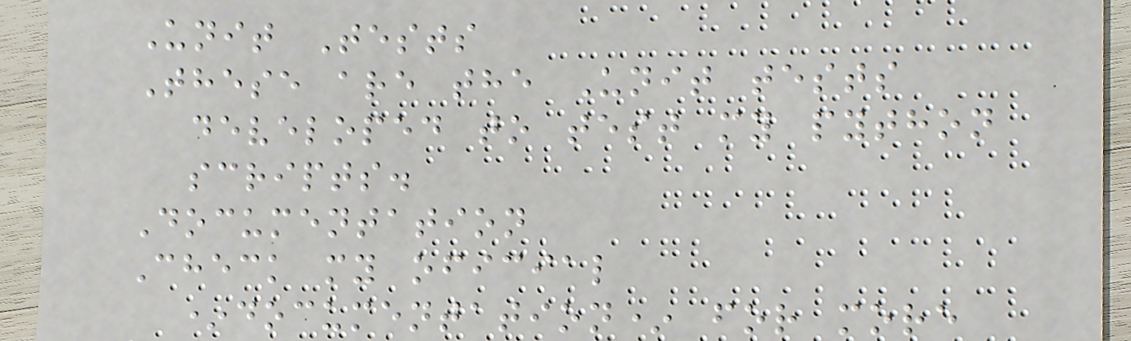Unit Tests
These are the Unit tests
developed to test my python
scripts.
Documentation
Check my oficial
*documentation* for more
